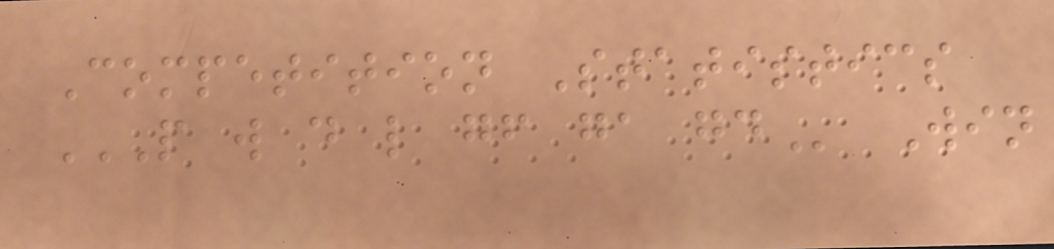Competition Statistics
P W D L GF GA GD Win
